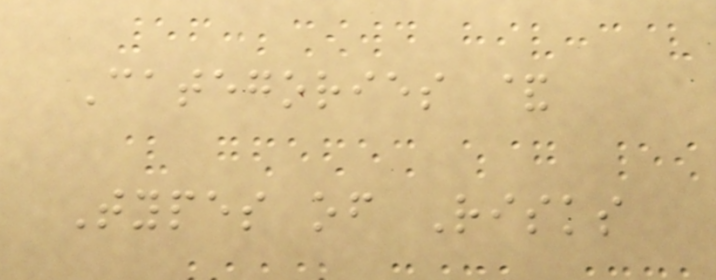Categories &
Types of Risks
